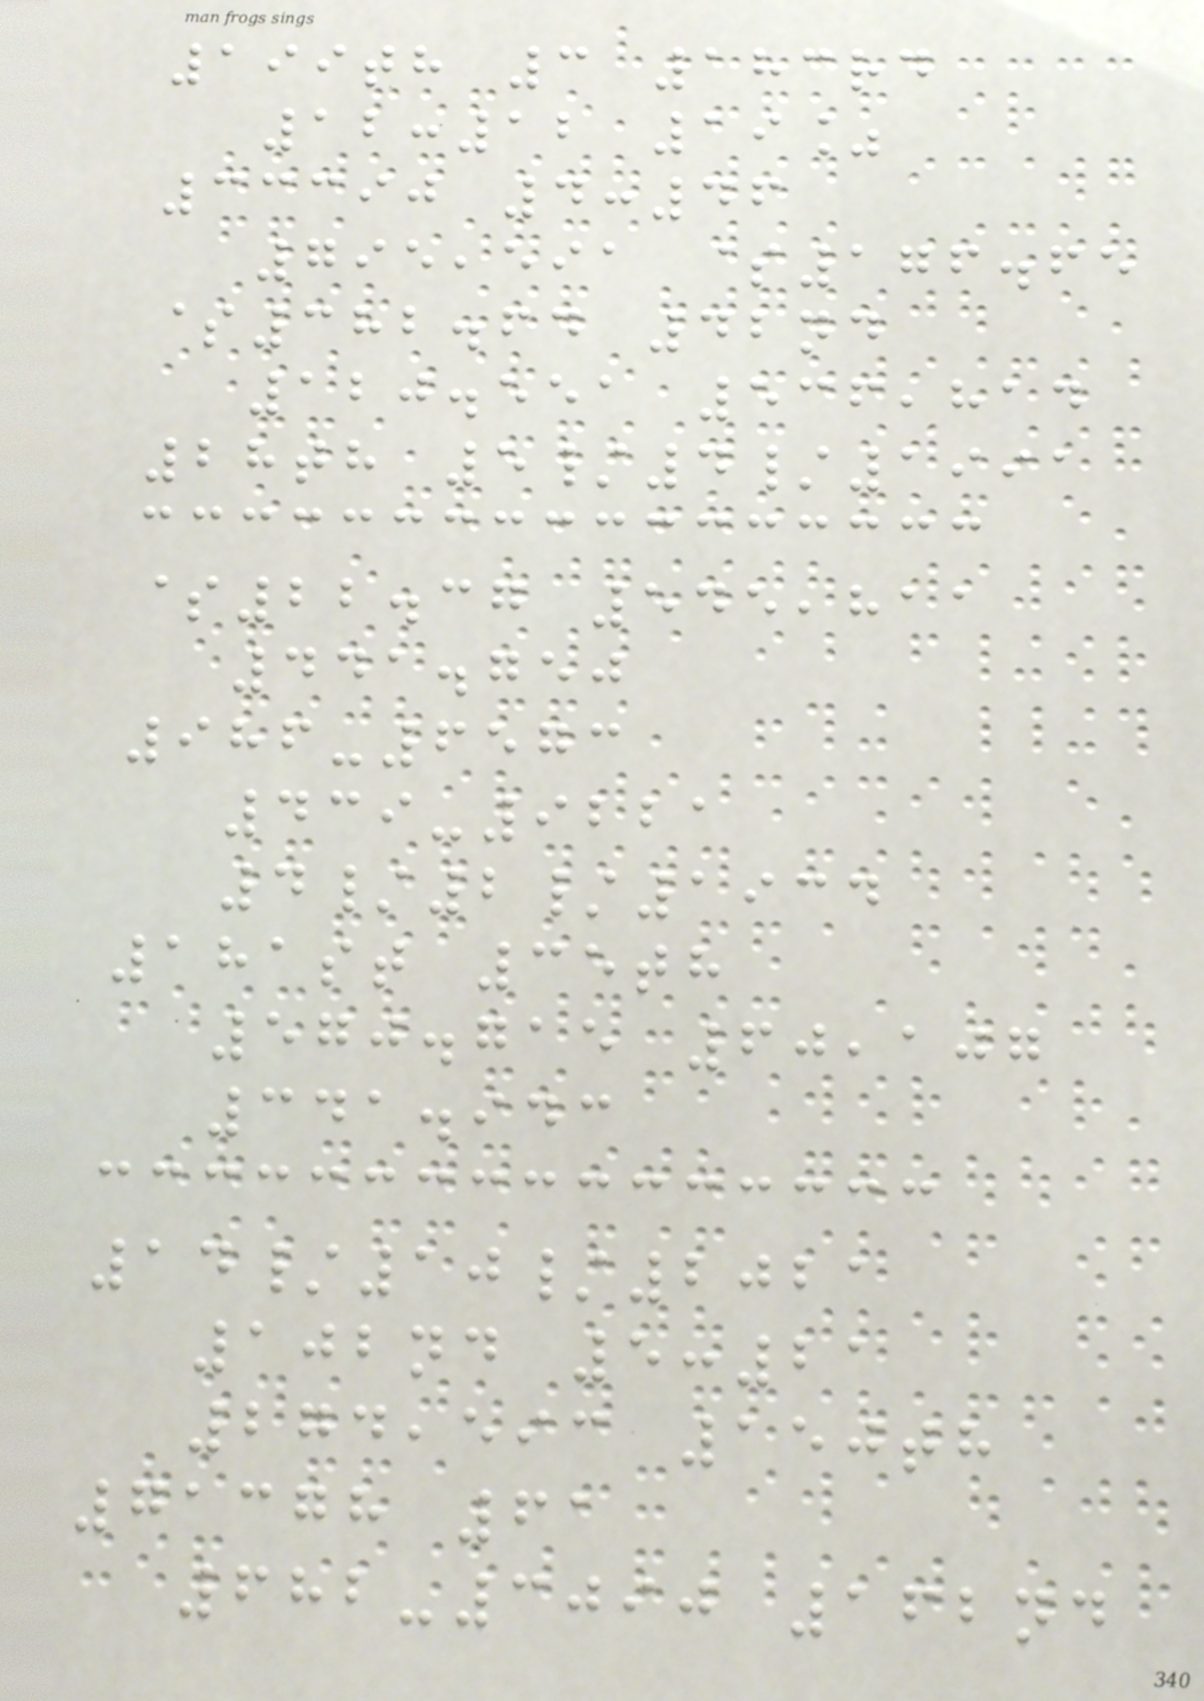199th 3 183rd
12:12 19%
33390 4:46
795,591 $176.65
$382.64 42nd
120.551 536,814
28th 5/4/1991
$22.37 545,811
441.750
986-6573
439-9221
4/2/1934
181st 35th
570.715 60,107
341.943
14/10/2021
102nd 5:21
274,593 150th
71378 61
682-3090 162nd
